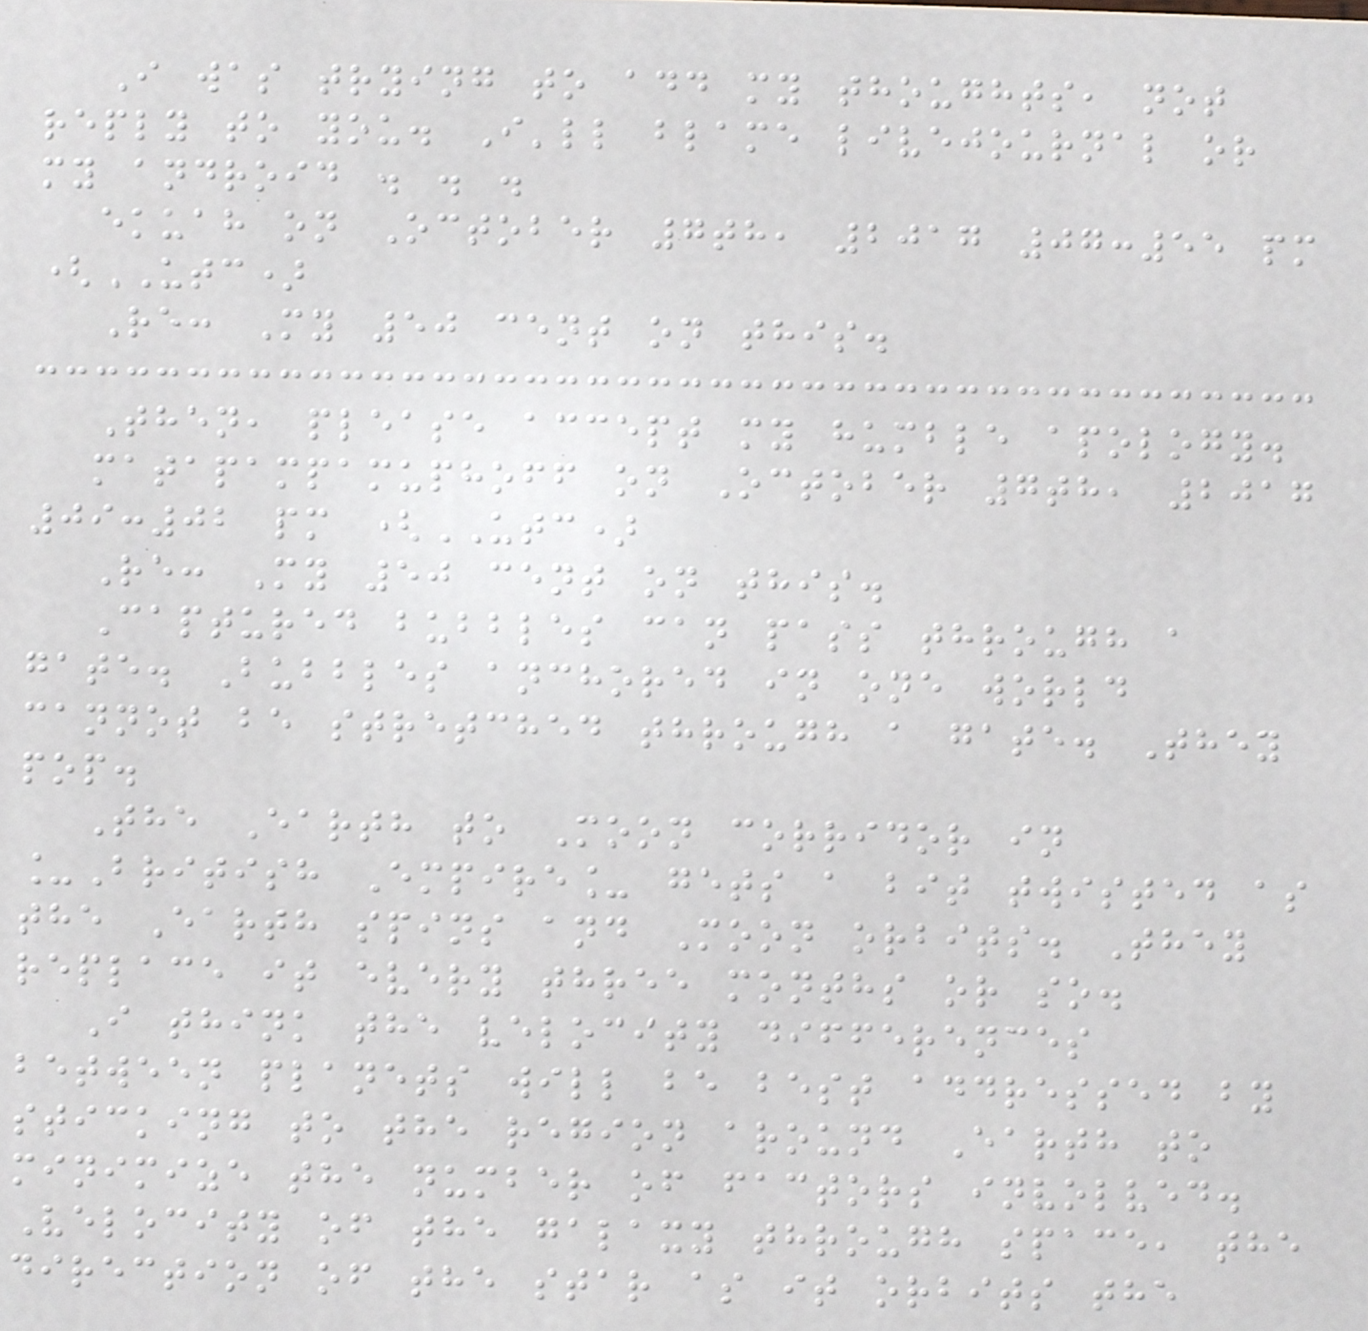I was trying to add my thoughts, not
reply to you. I'll blame livejournal or
my android . . .
ekuah on October 7th, 2017 07:55 pm
(UTC)
Re: My 50 cent on this.
Then, please accept my humble apology.
matapampamuphoff on October 7th, 2017
09:02 pm (UTC)
Re: My 50 cent on this.
Captured bubbles can pass through a
gate. Bubbles anchored in one world
cannot be stretched through a gate. They
pop.
The Earth to Moon corridor in
_British Empire_ gets a bit twisted as
the Earth spins and Moon orbits. They
replace it every three months or so.
I think the velocity differences
between planets will be best addressed by
sticking to the region around Earth to
minimize the number of factors involved.
Velocity of the galaxy through space, the
direction of the star as it orbits the
